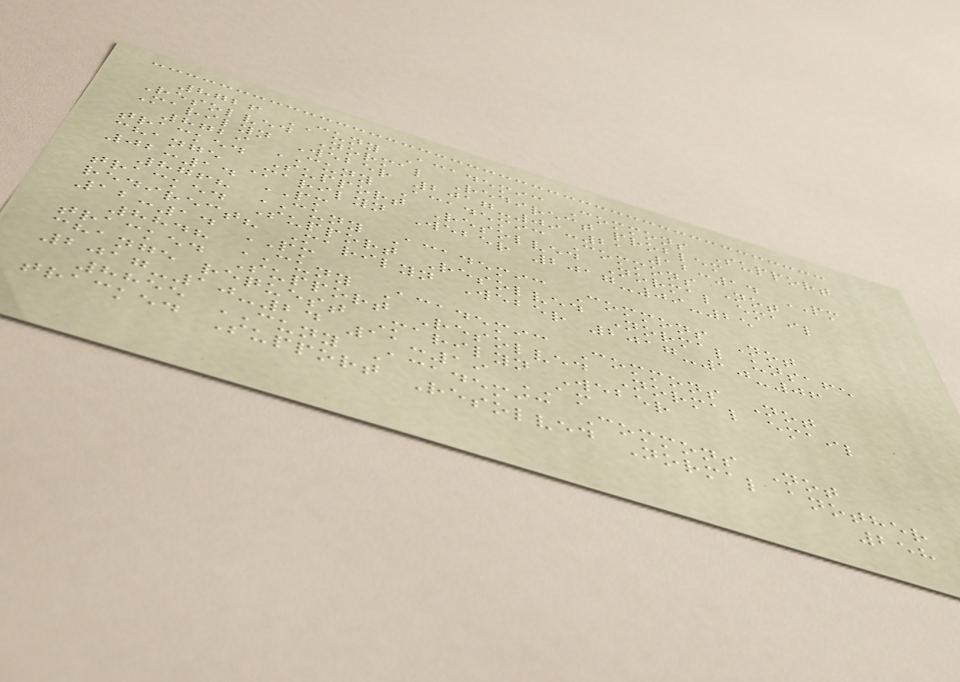8726 CUNY Academic Commons Support
Resolved Normal Redirect problem
Marilyn Weber 2017-09-21 12:14 PM
8729 CUNY Academic Commons Not
tracked Support Resolved Normal email
change Marilyn Weber 2017-09-25
02:14 PM
8768 CUNY Academic Commons Not
tracked Support Resolved Normal unsafe
redirect? Marilyn Weber 2017-10-06
12:14 PM
8848 CUNY Academic Commons Not
tracked Support Resolved Normal email
change request Marilyn Weber
2017-10-24 11:19 AM
8855 CUNY Academic Commons Not
tracked Support Resolved Normal another
258
